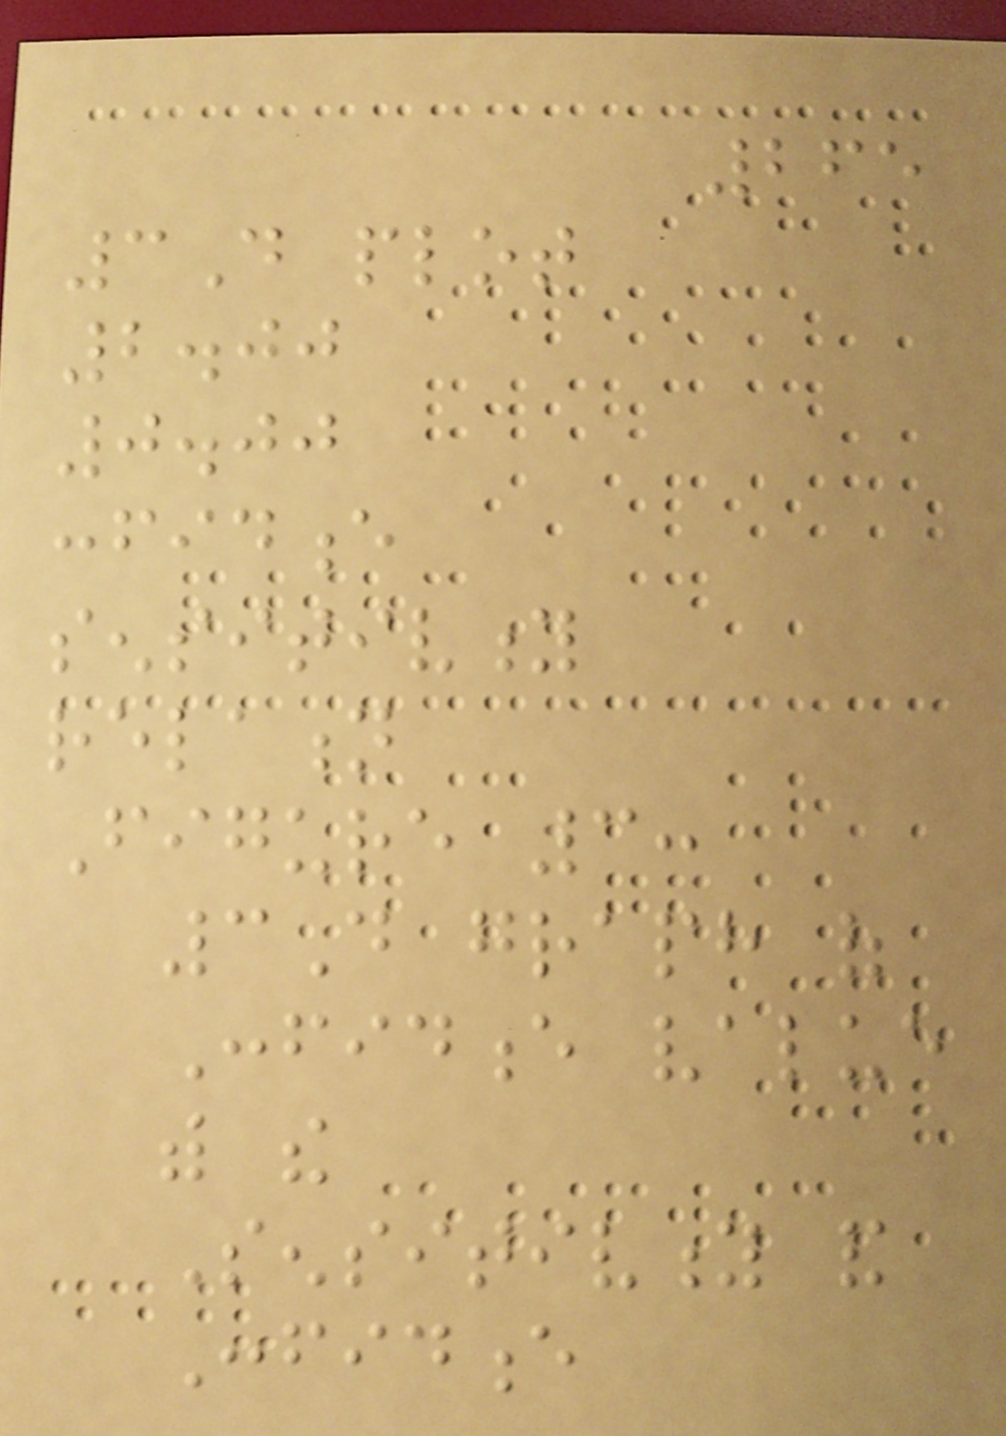265
3D plot
2.00
0.00
confidence
sensitivity
relation
Figure 3:
3D graph of
Confidence value
with the
Sensitivity and
Confidence
